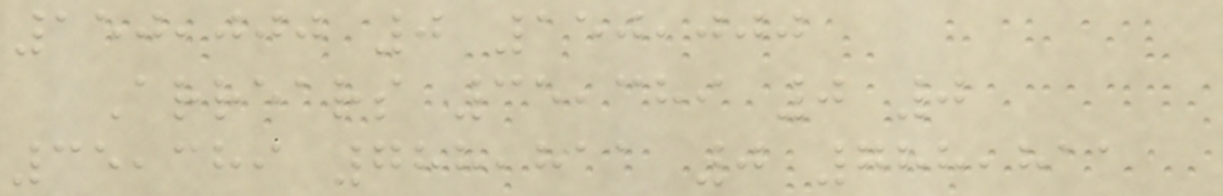150,000 0 150,000
Arrears 35,389 0 0
35,389 788,811 0 788,811
